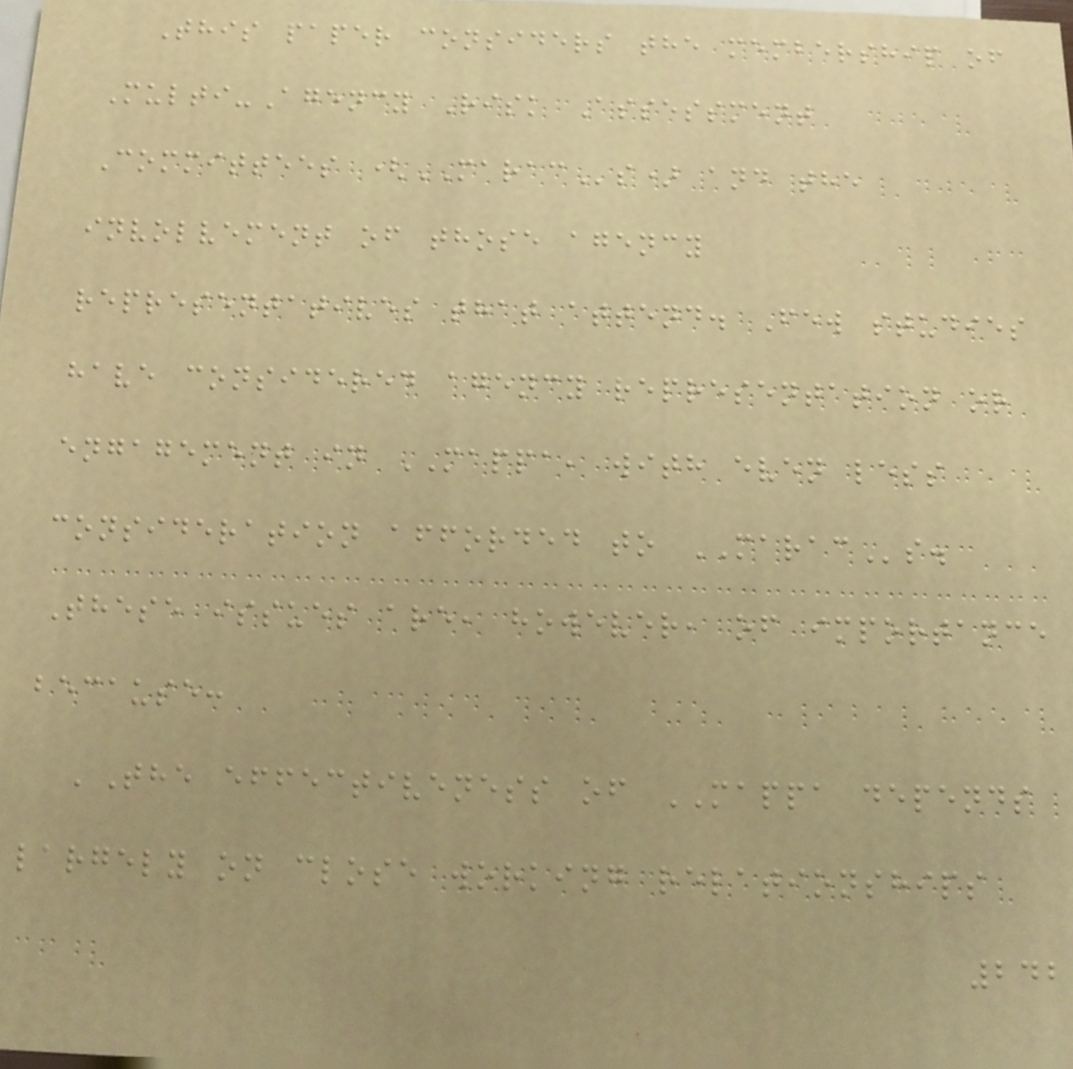This paper considers the membership of
Multi-Agency Risk Assessment
Committees (MARACs) and the
involvement of those agency
representatives that attend. Few studies
have considered agency representation or
engagement in MAPPA, with even less
consideration afforded to MARACs.
These issues are, however, of importance
because:
'The effectiveness of MAPPA depends
largely on close working relationships
242
